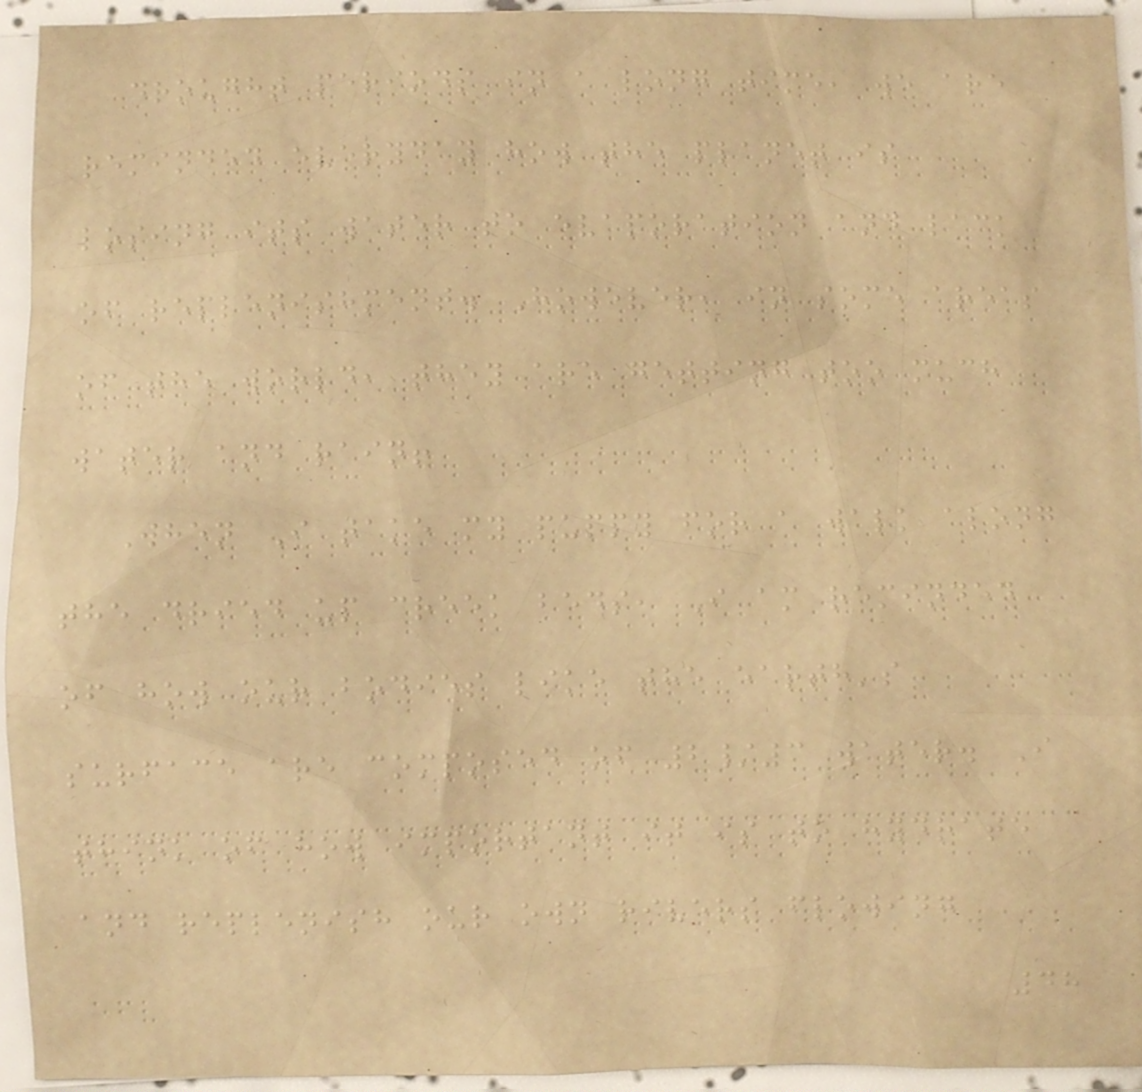drought periods in a long time, we are
reminded everyday how the planet is
losing its water to evaporation and lack
of replenishment. However, in some areas
of the world, they are getting too much
water and rain!
When I take my puppy for a walk along
the dried up creek beds, I am reminded
of how our bodies like the earth's
surface are composed of 2/3 water. I
think of how important it is to hydrate
and replenish our own rivers flowing
48
